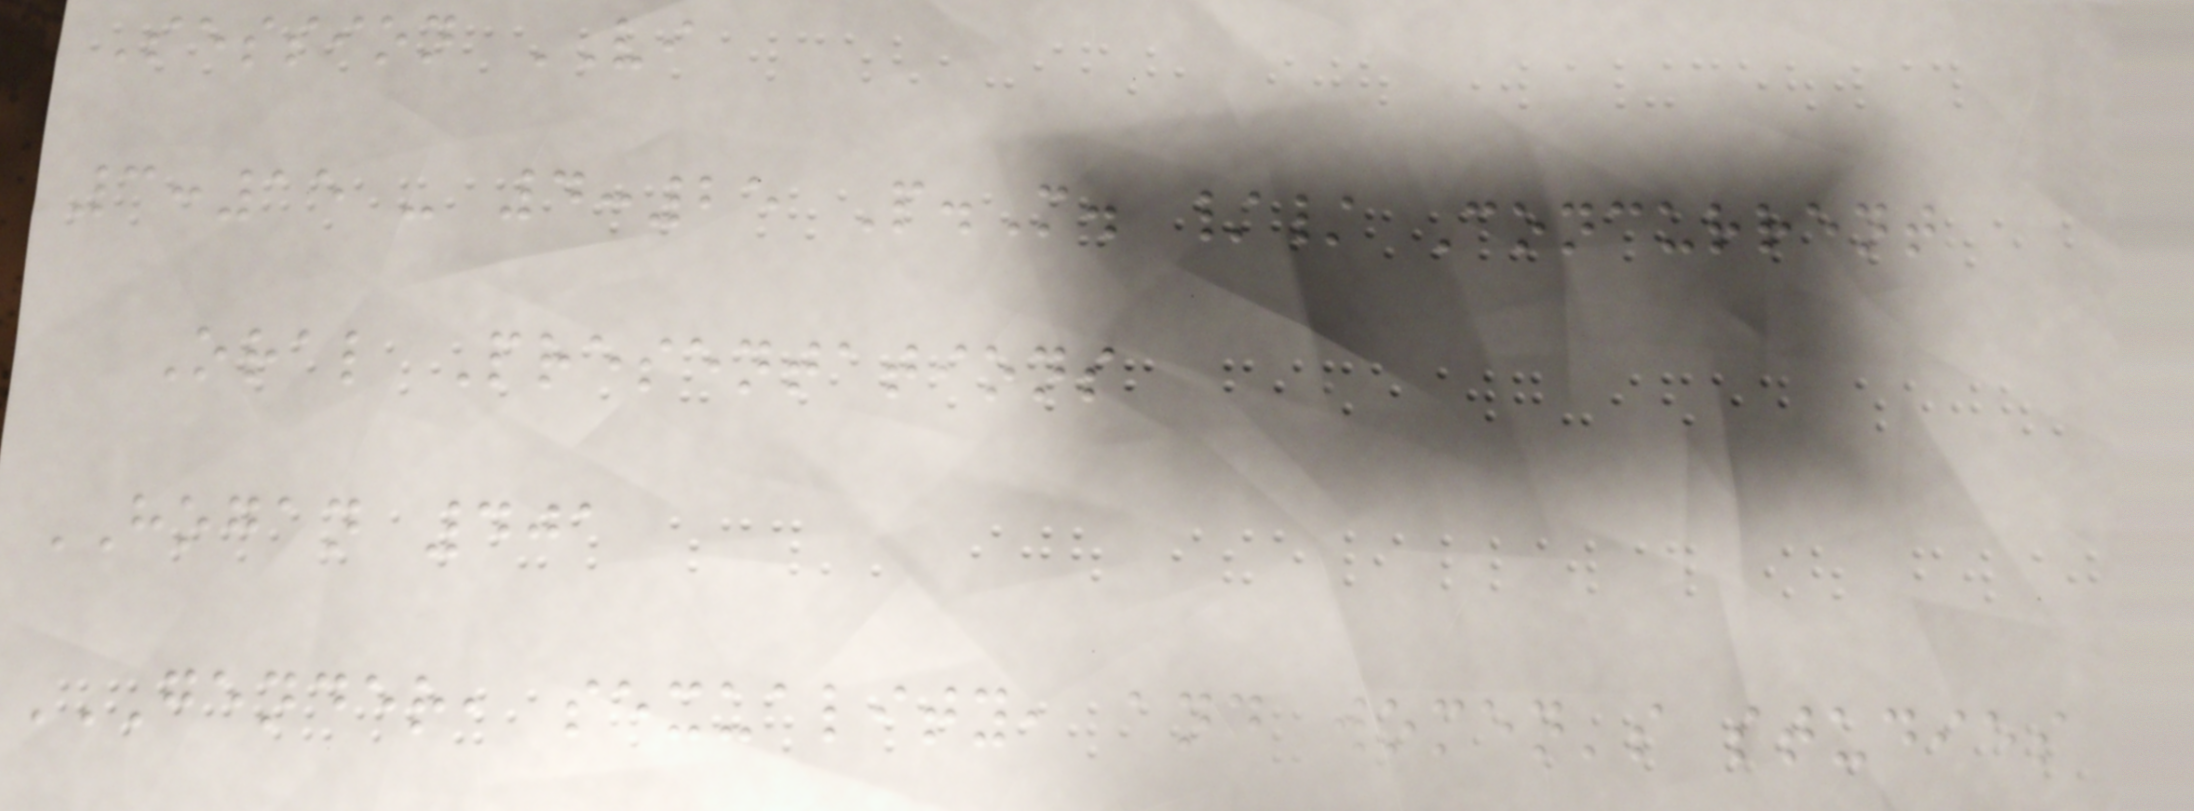Session VI
3:15 - 4:25 P.M. // Concurrent
Oral Presentations
HOGAN 401
GENDER, SEXUALITY, AND WOMEN'S STUDIES
